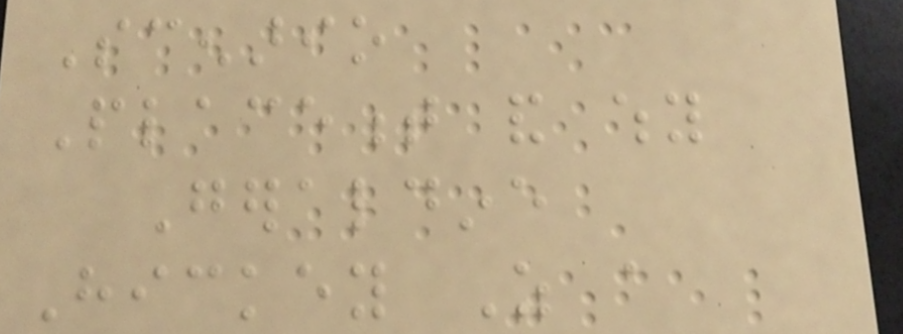Scenario
Placement and why
Geraldine
Hickey As a
